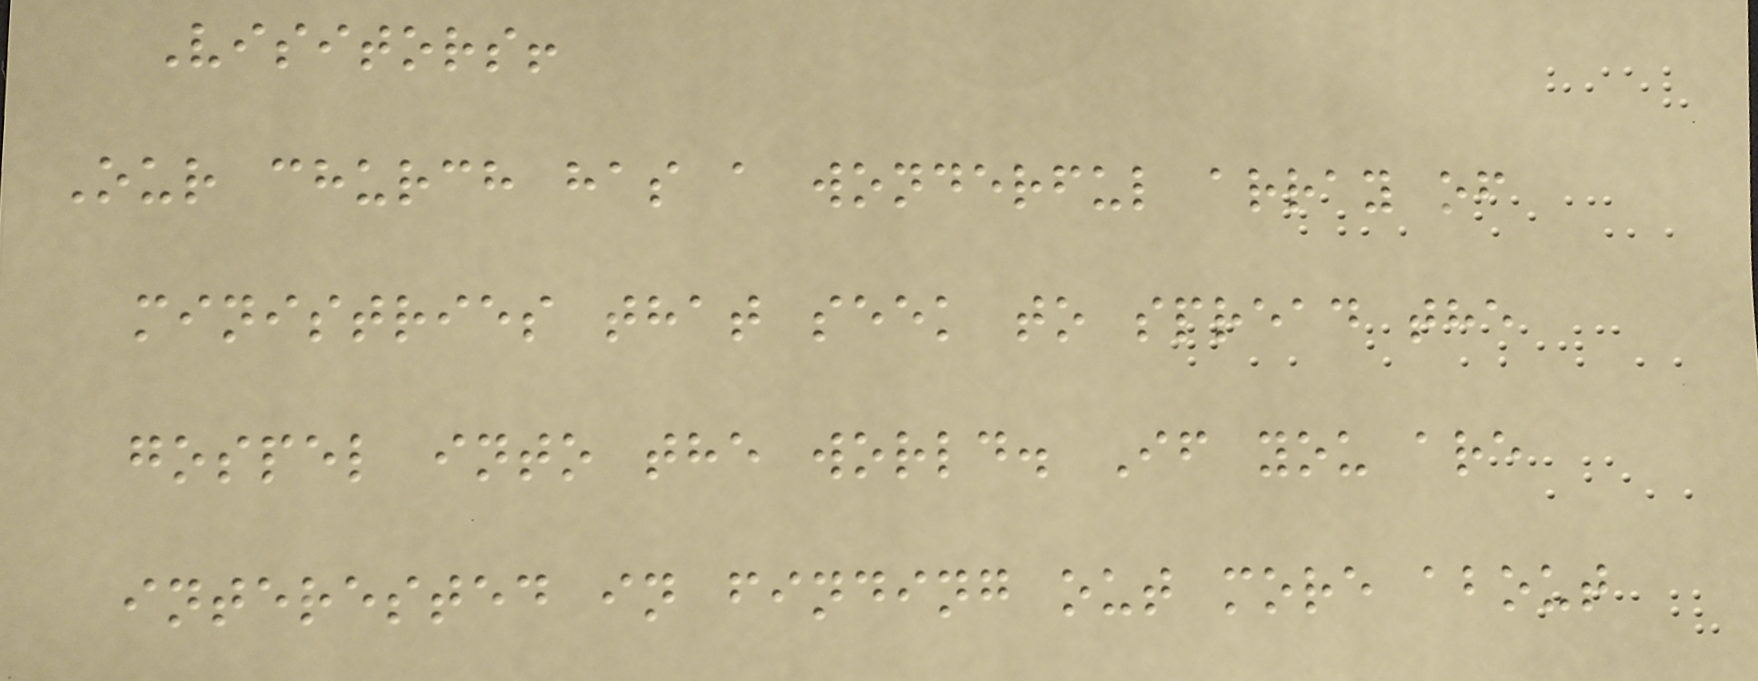Visitors!
Our church has a wonderful array of
ministries that seek to spread the
gospel into the world. If you are
interested in finding out more about
